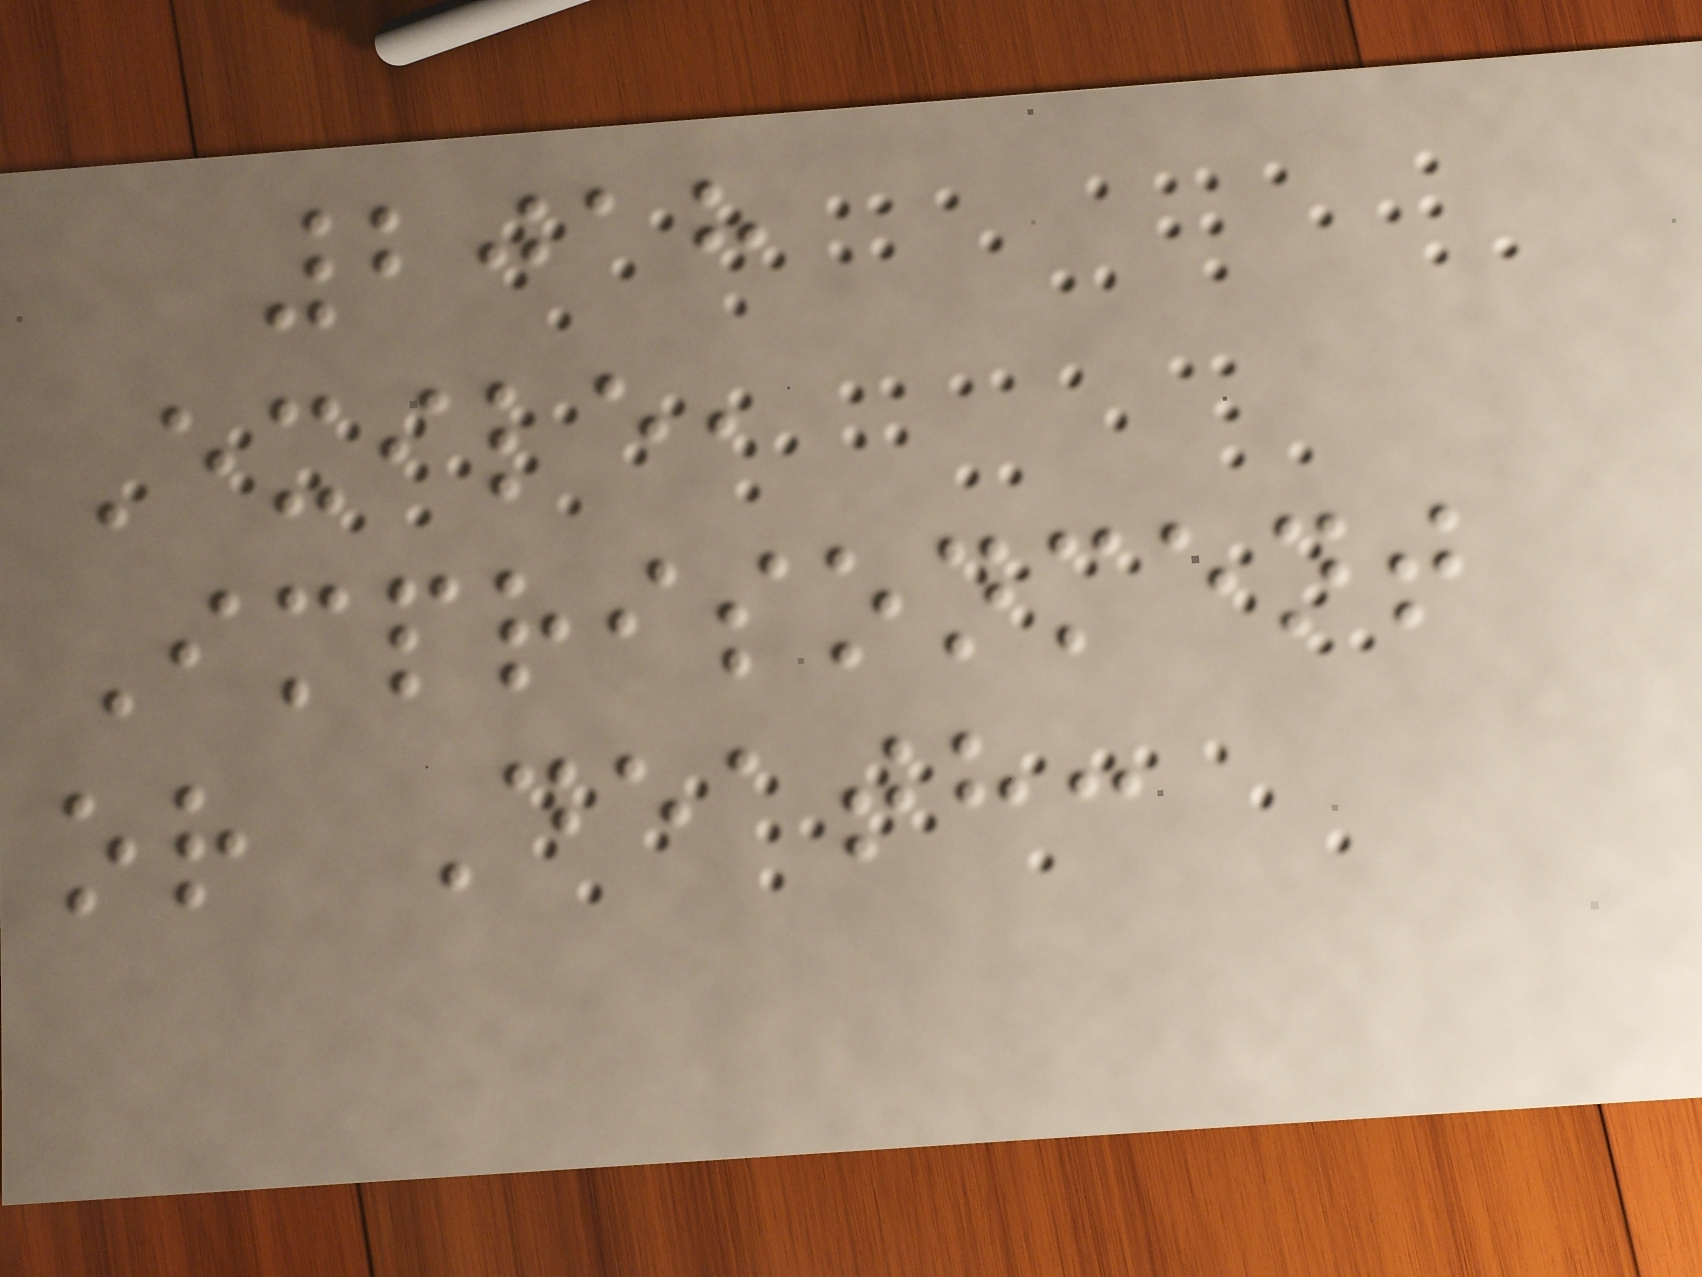2018
Exile,
Imprisonment
or Death:
